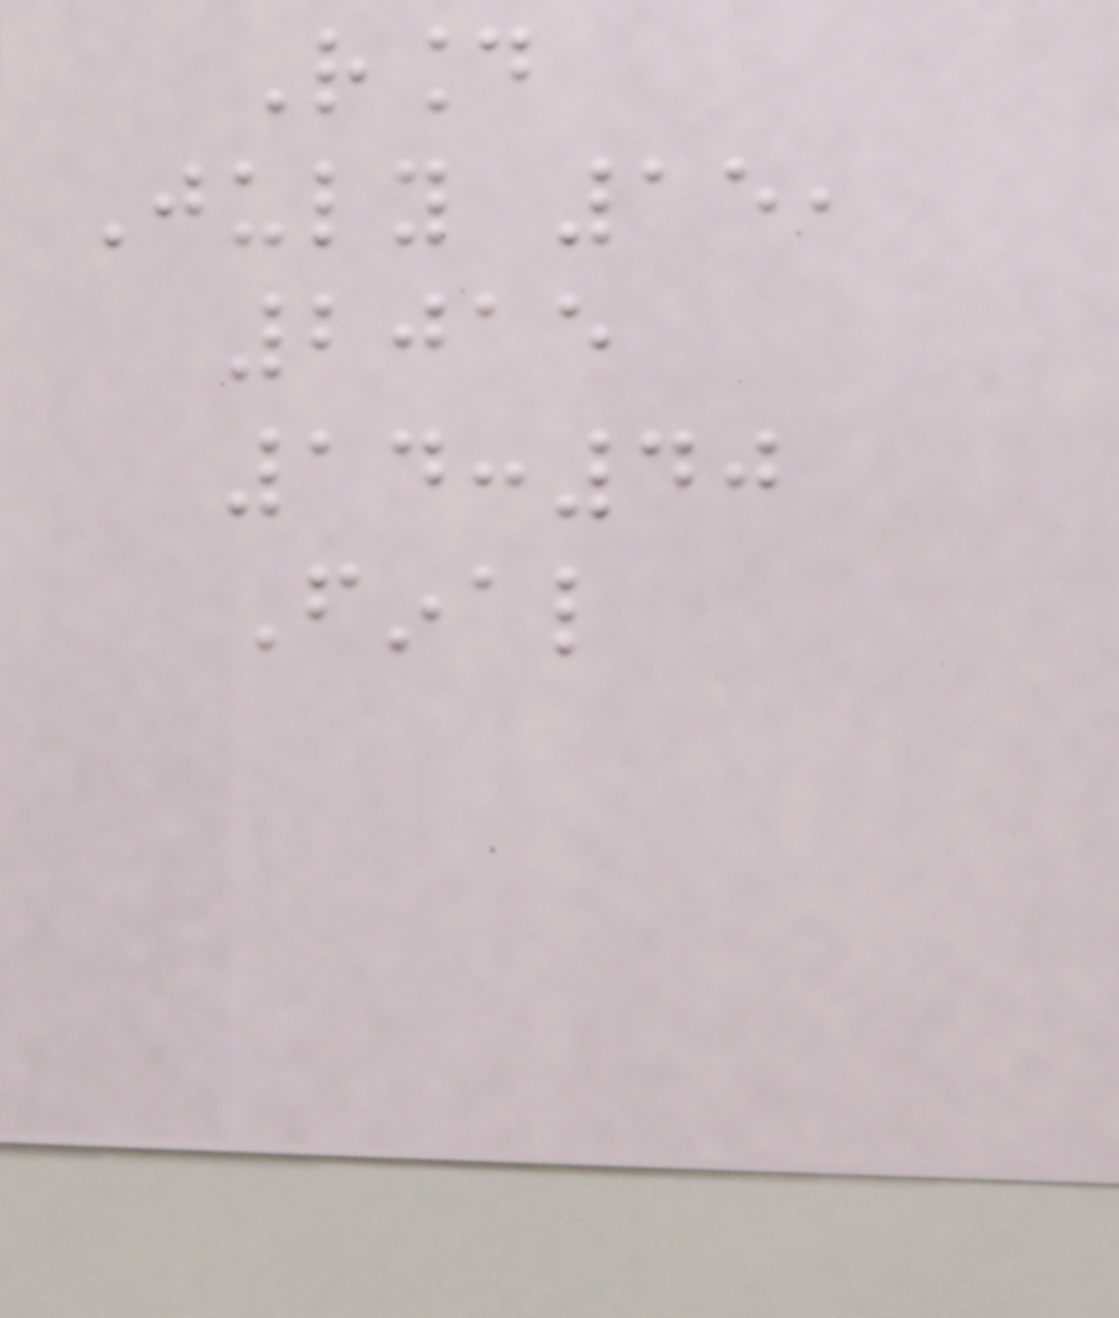Round
July 15,
2015
14:40
Final
